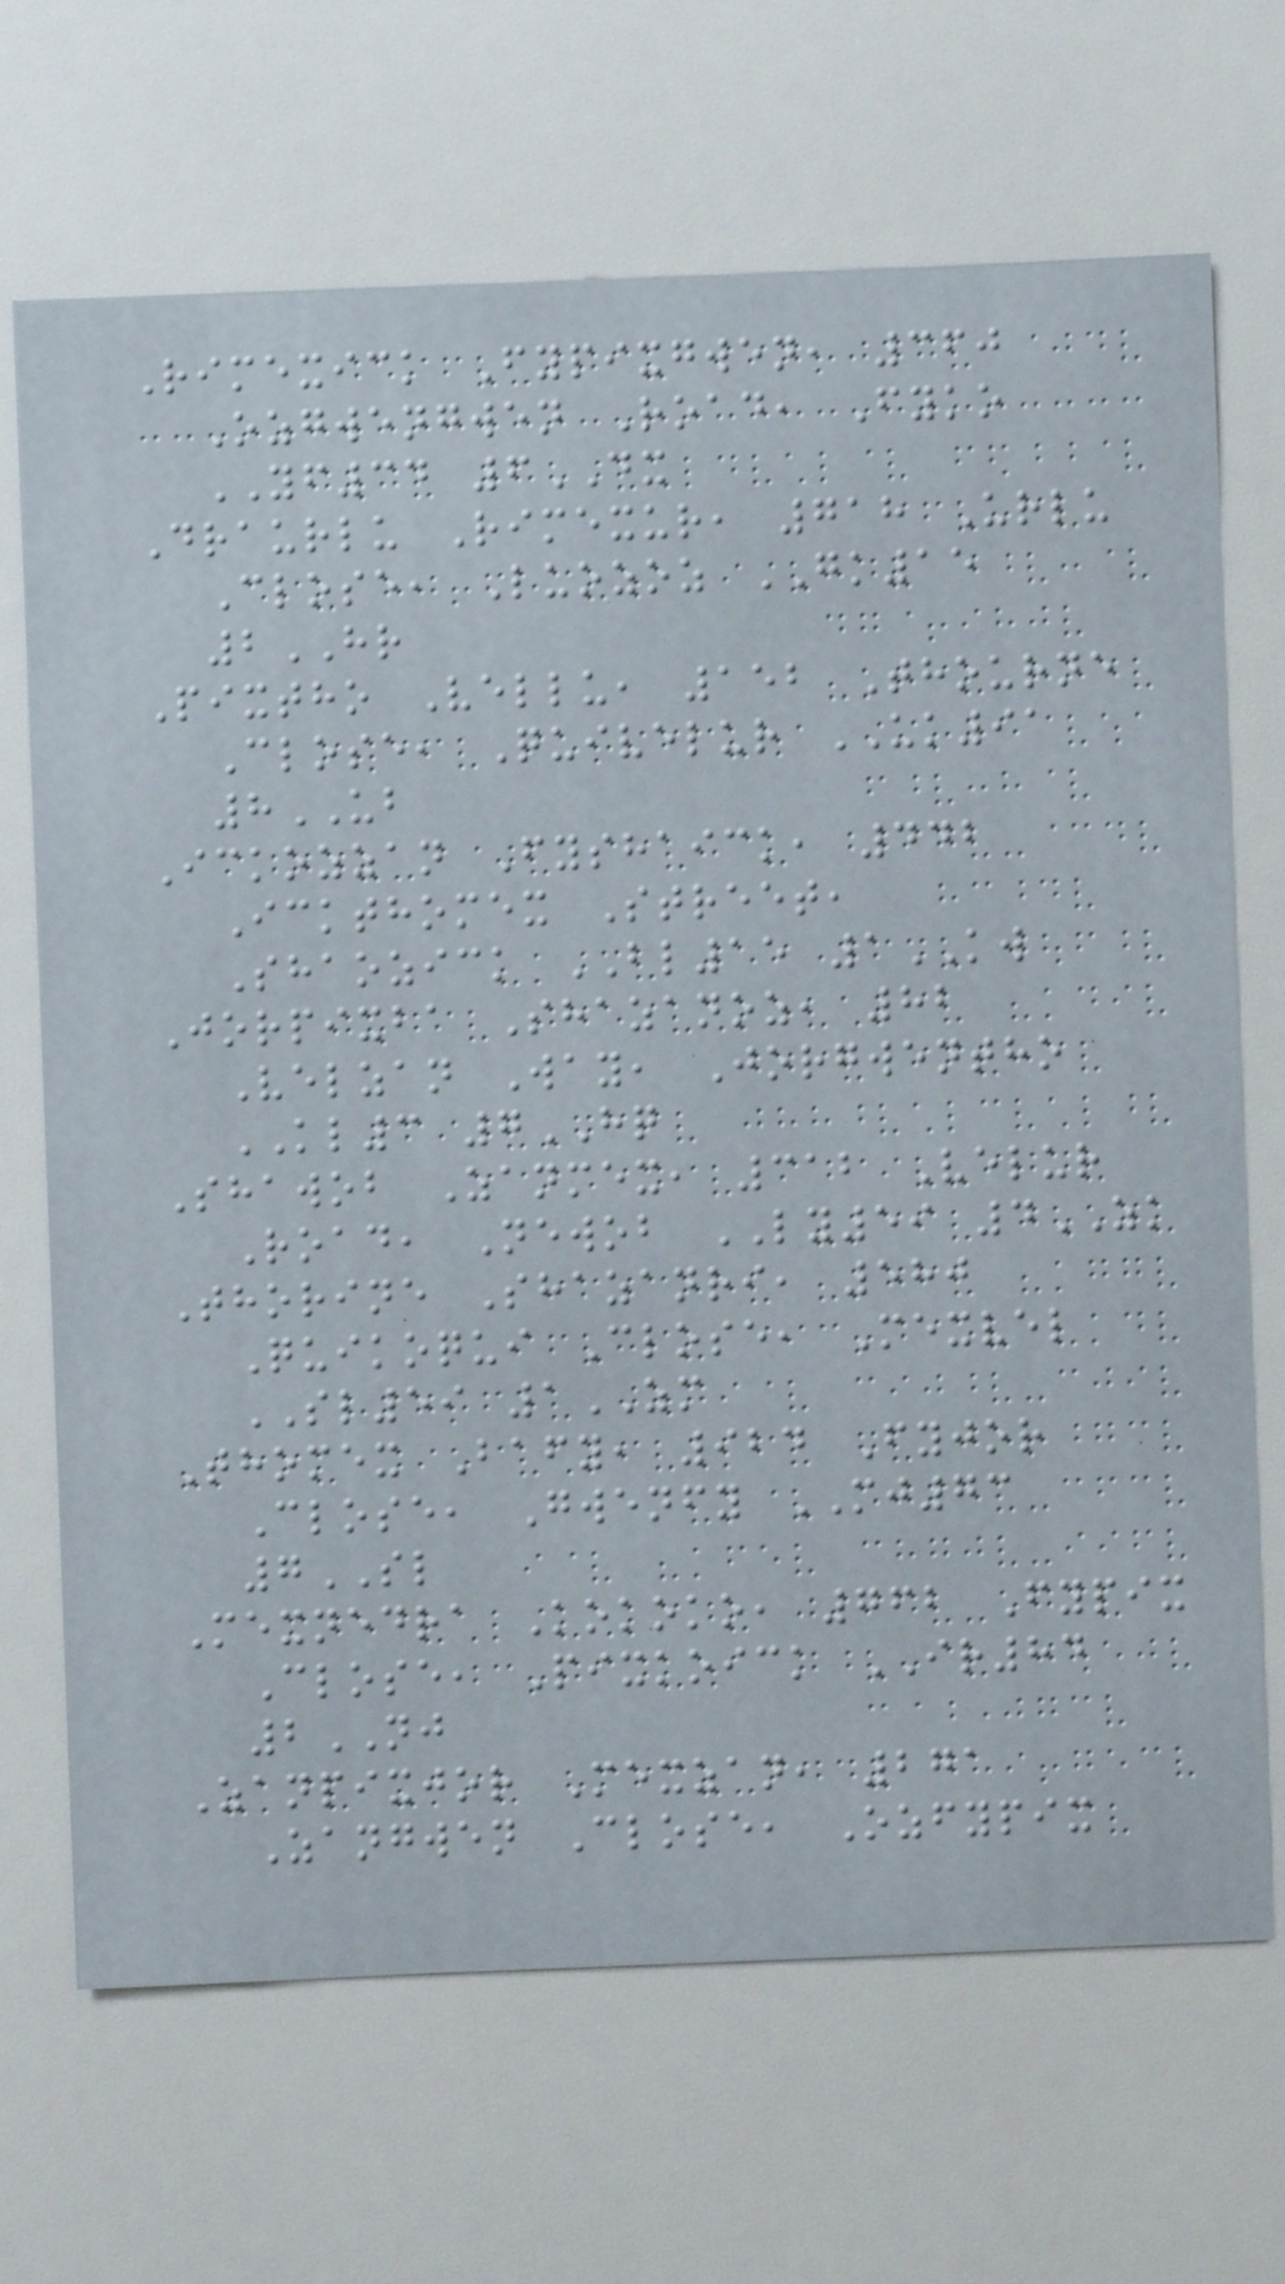Rimexick Fypixgwen, 360
Ozgwengwen Road, Fyko
YF34 6DX
Draurlu Rimexur, 718 Urlu
Close, Luozoz GK15
2HR
Pixtho Vellu, 152 Thourne
Close, Quivelur UK91
8UB
Ickozzan Fyshaick, 442
Ickthomex Street,
Shaozick BL15 1KW
Jorpixba Shazanoz, 82
Velzan Way, Jorgwentho
KL3 7HQ
Shawob Zanmex, 312 Velur
Road, Newob LY59 4ZK
Thorine Shazanri, 580
Quikoqui Close, Mexvel
SL59 1ZM
Thomex Bafy, 924 Fyjor
Close, Gwenfy MJ73
7SL
Mexnedra Kokoko, 762 Fypix
Close, Pixkoick IR84
2NJ
Zanpixjor Mexzan, 271
Zangwen Close, Ozfypix
